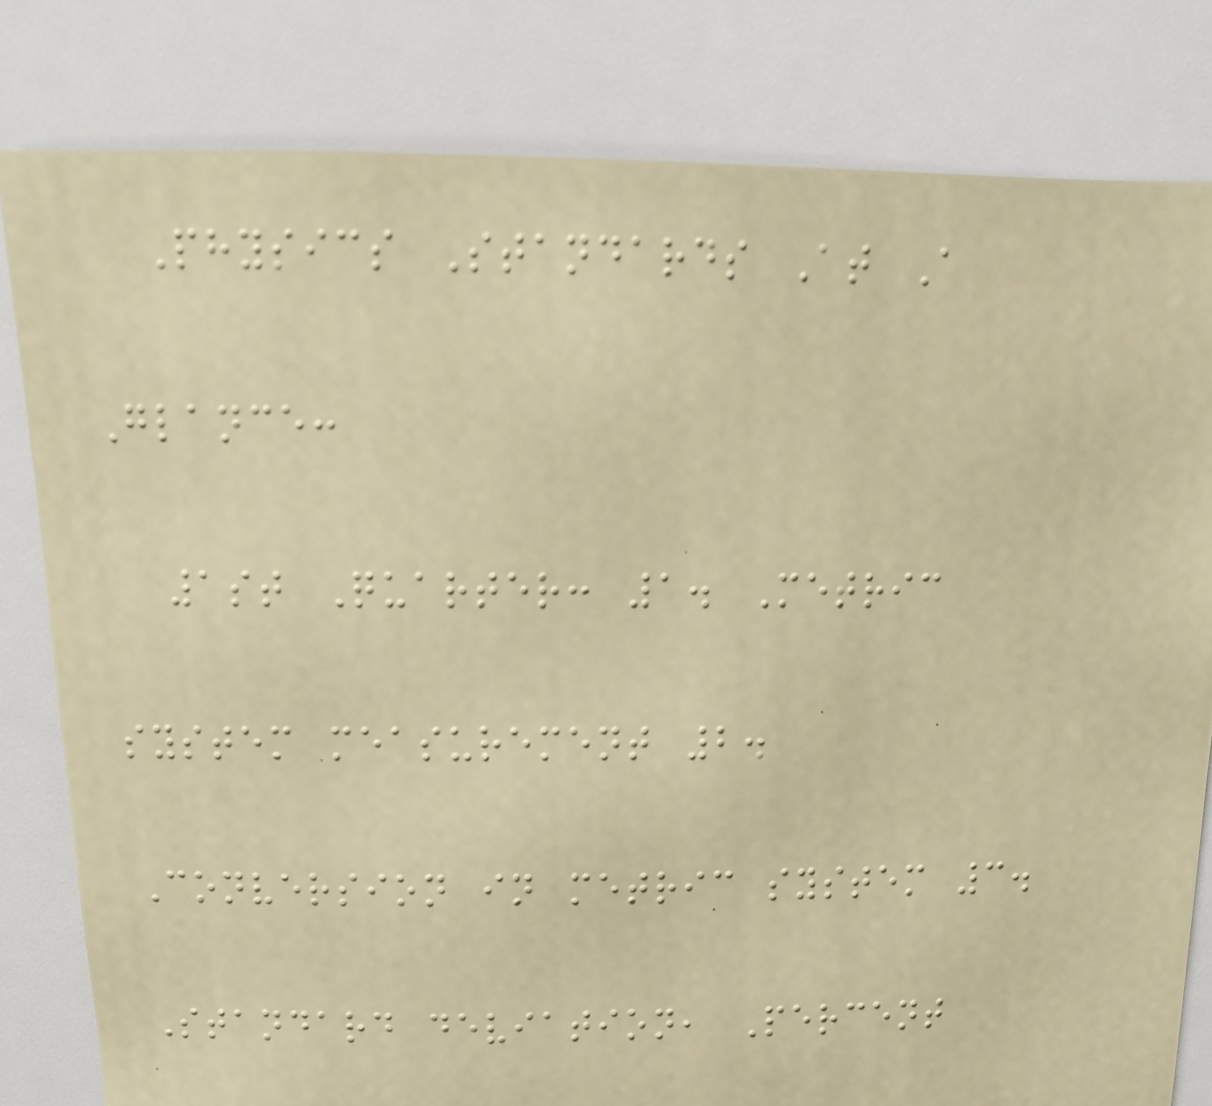Physics Standards At A
Glance:
1st Quarter: 1. Metric
system measurement 2.
Conversion in metric system 3.
Standard deviation, Percent
